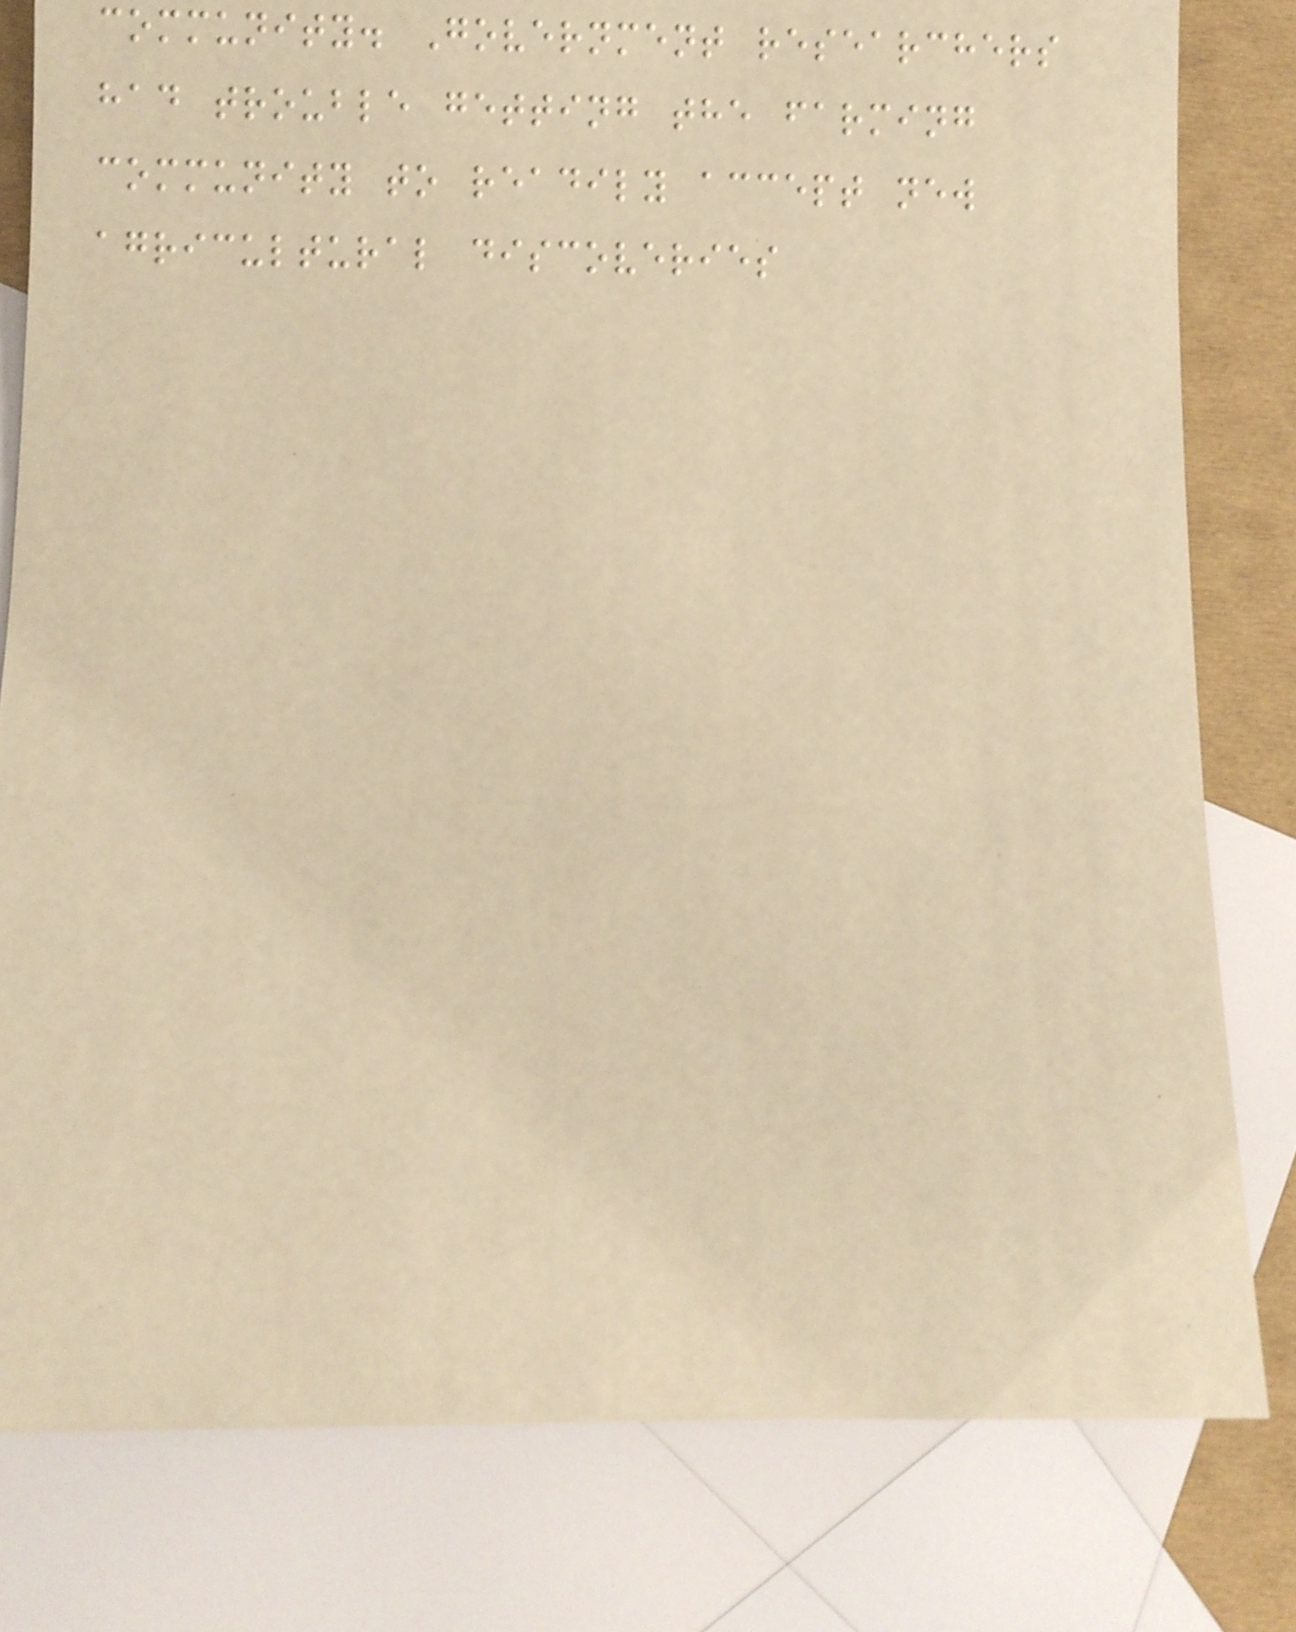community. Government researchers
had trouble getting the farming
community to readily accept new
agricultural discoveries
